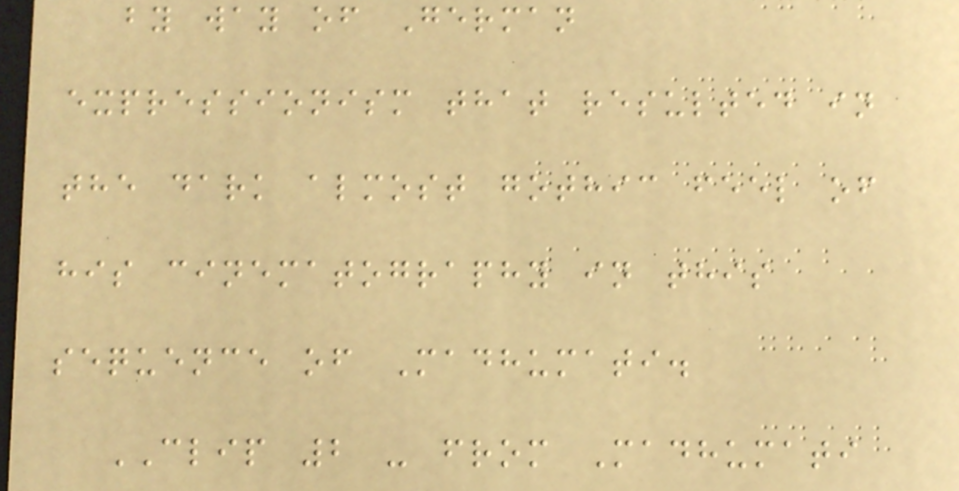by way of German
expressionism that resulted in
the dark almost gothic feel of
his cinematography in this
sequence of Madhumati.
CLIP 2 - from Madhumati
